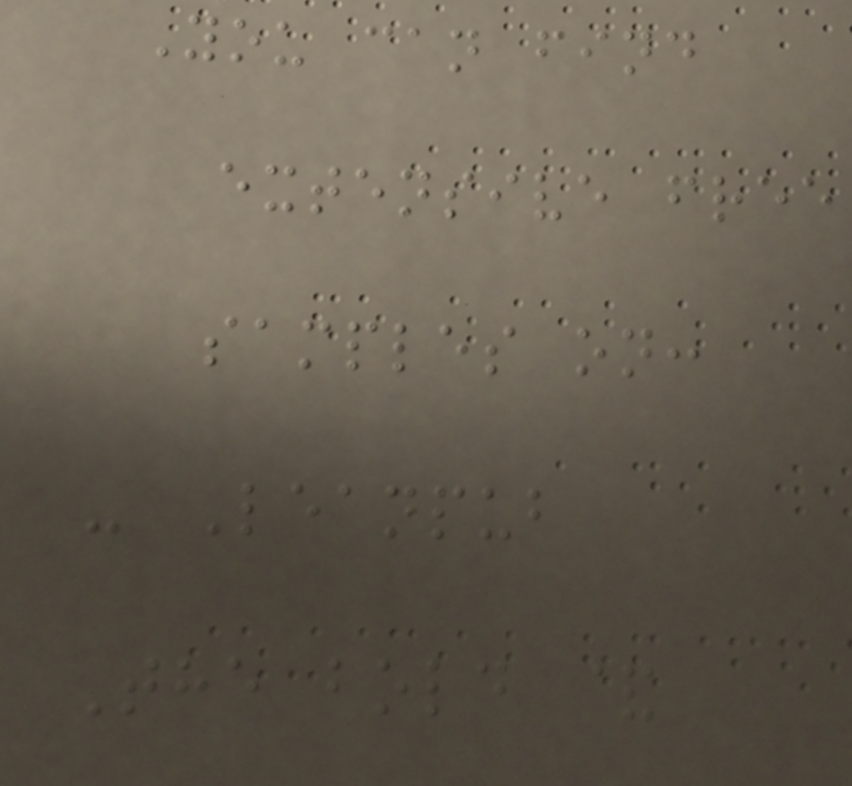You can find
extensive free
samples on:
- Leanpub
The bold &
